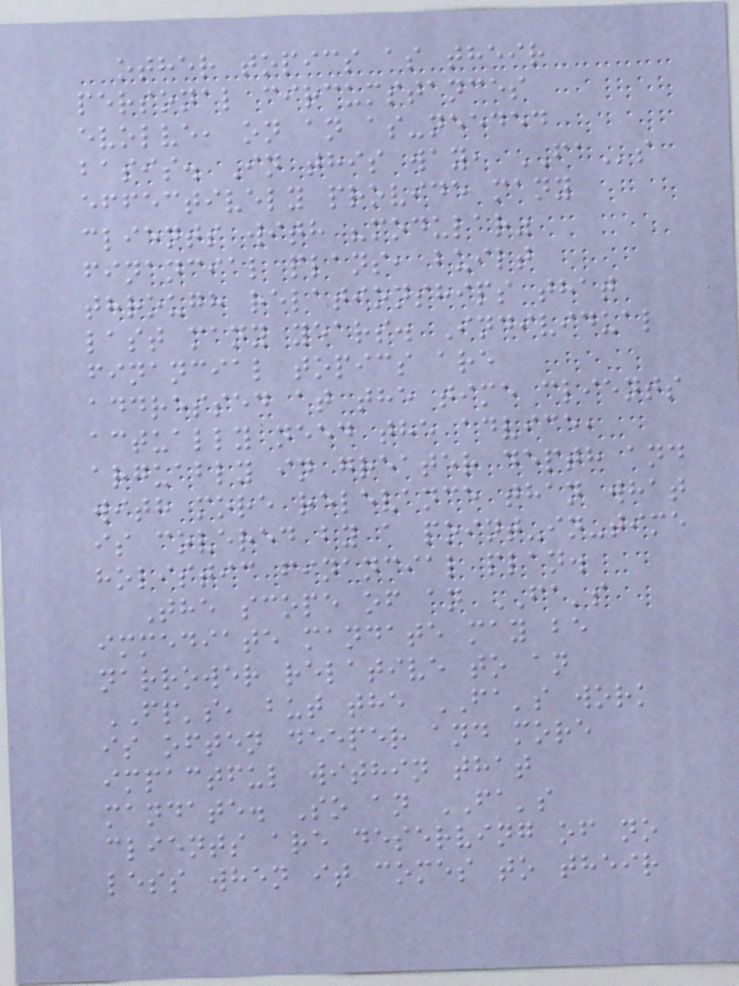other topics as their
personal circumstances
evolve, on an as-needed
basis. In this way, FAs
effectively provide many
clients with "modular"
financial plans, built
through relationships that
last many years. Individual
financial topics are
addressed at the time clients
actually need the advice,
arguably in greater depth and
with more relevance than what
is covered by a point-in-time
holistic financial plan.
The scope of an FA's
immediate mandate may be
narrower relative to an
FP's, but the FA's work
is often deeper and more
impactful within that
mandate. So an FA's
clients are deserving of no
less when it comes to their
